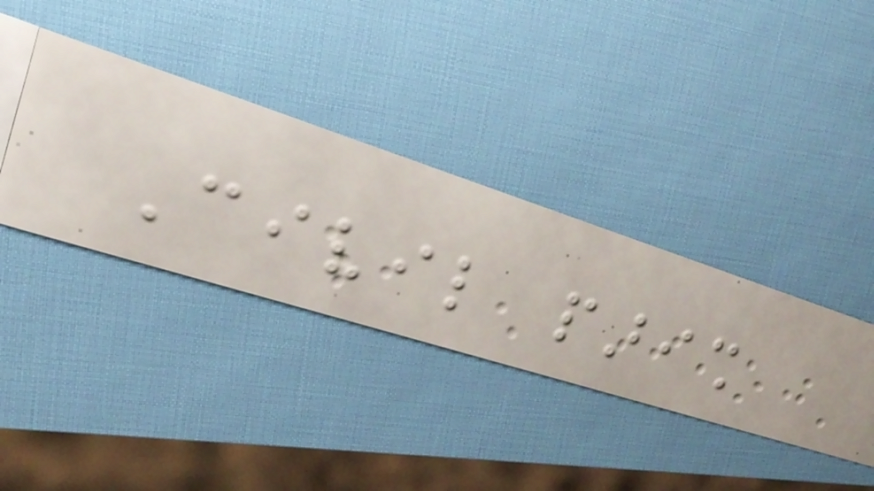Civil parish
